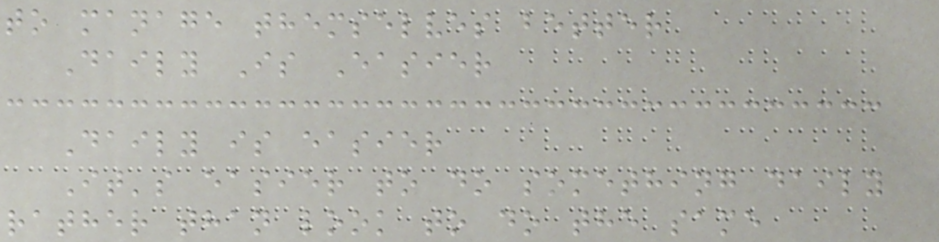to manage themselves better
Daily Is Easier
Daily is easier
It's easier to do something daily
rather than look to do the same
